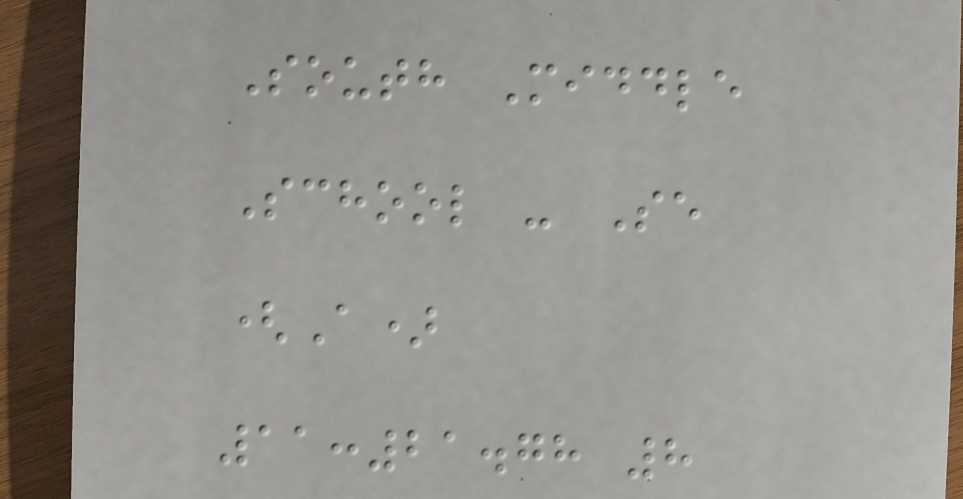South Middle
School - Se
(A)
11:21.78 8
